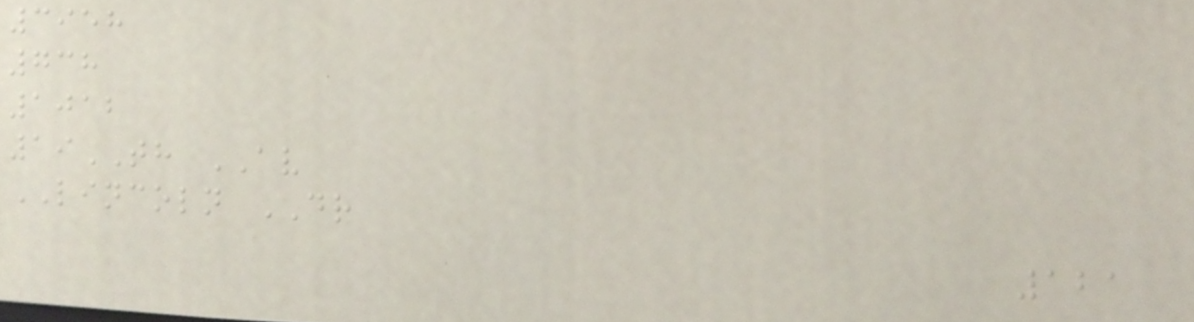3958
738
1012
19TH AV
LINCOLN DR
121
